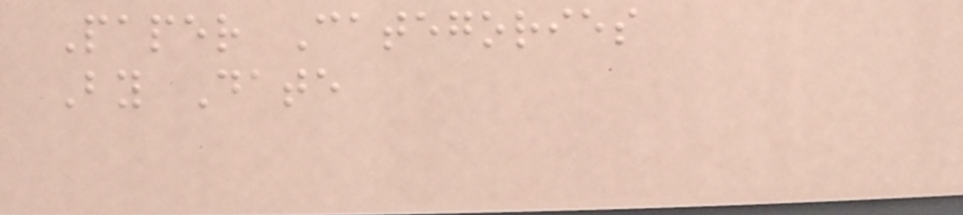Paper Categories
By Date
